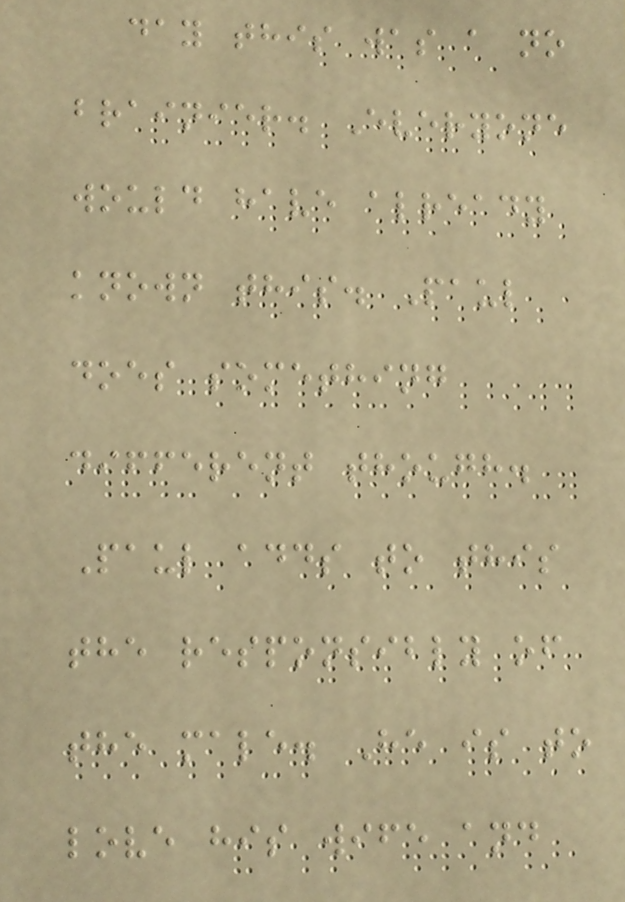day this was a no
brainier. Everyone
would have already
known this. Paul
does something
different though.
Paul adds to this
the responsibly of
the male. He is to
love his wife and
